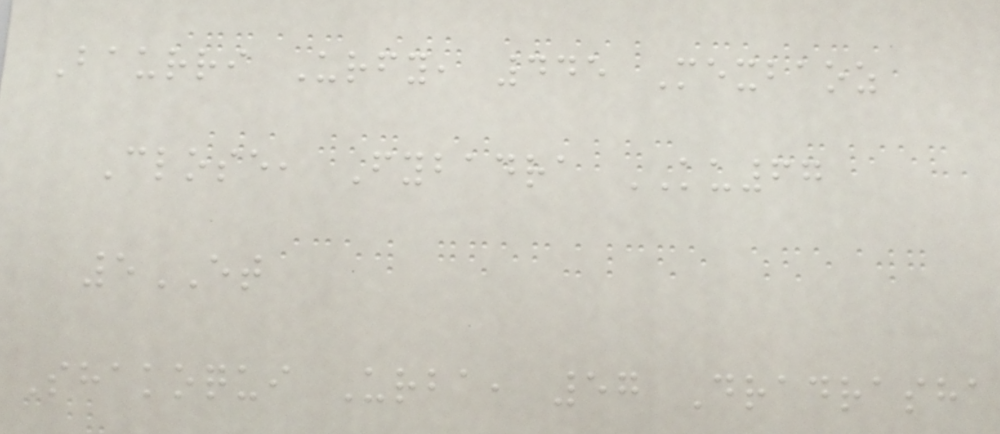Baurri Urfy, 445 Mexbaoz
Close, Fybadra KU67
5ET
Shakoqui Urba, 57 Dradrasha
